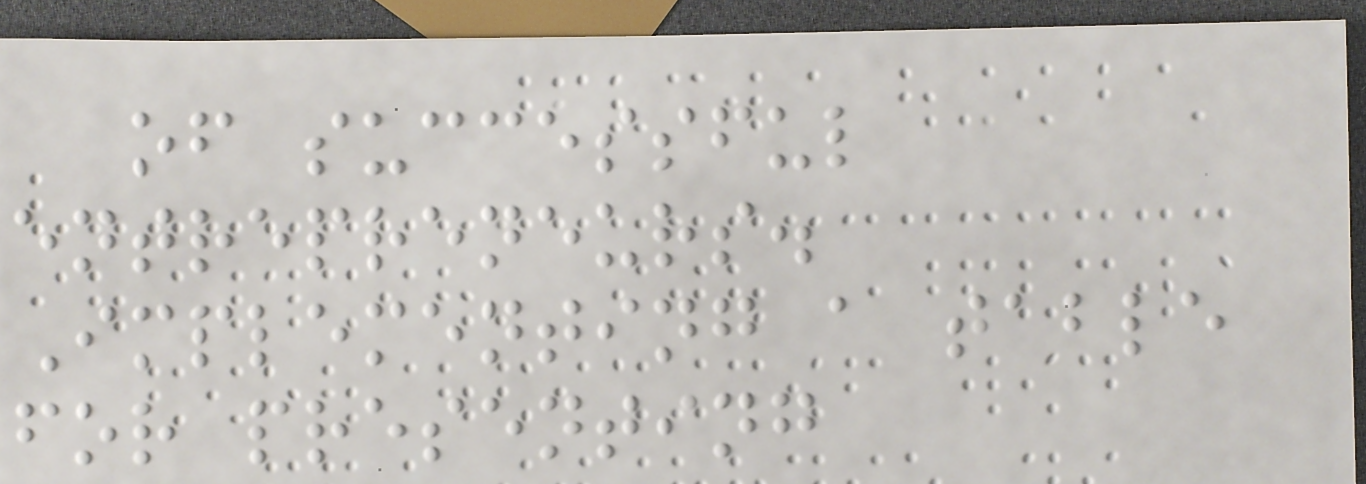of successful
entrepreneurs.
Implementing a table
for presenting
